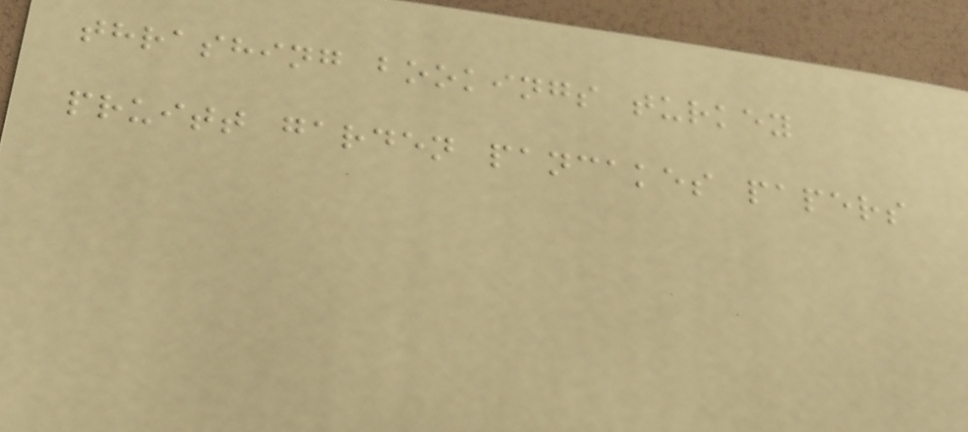thrashing bookings turkey
pruitt garden pancakes papers
